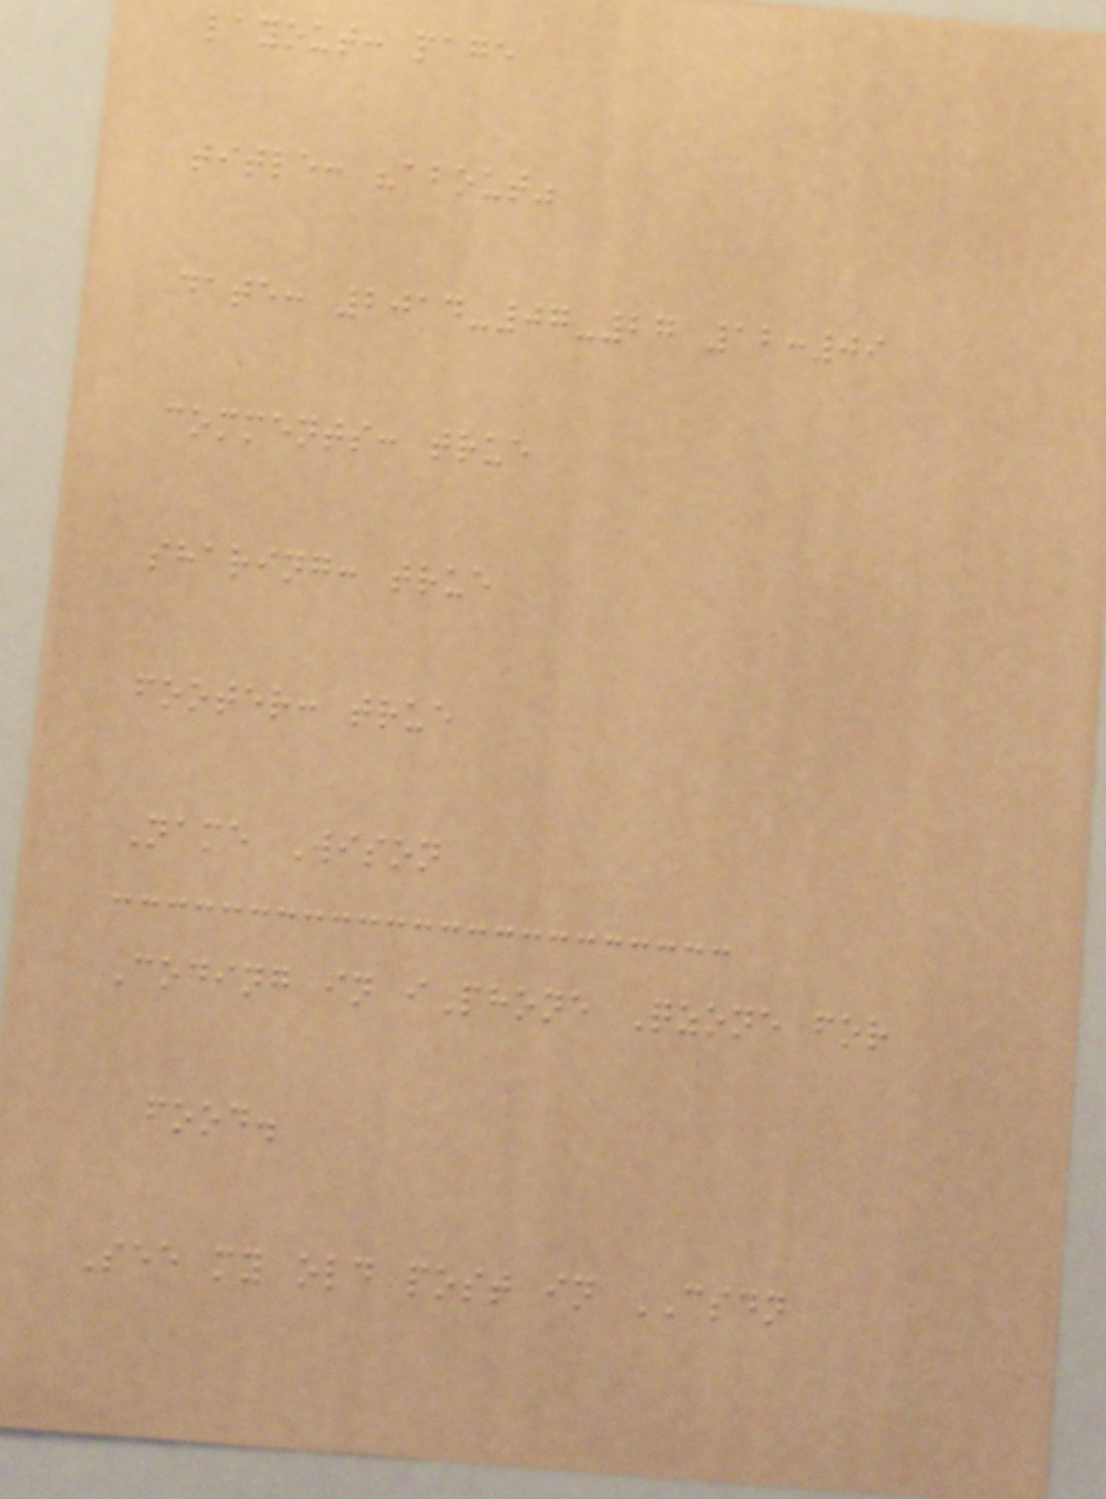layout: page
title: "about"
date: 2014-07-27 12:09
comments: true
sharing: true
footer: true
Name Wison
Coding in iPhone Qzone for
food.
See my old post in CSDN
